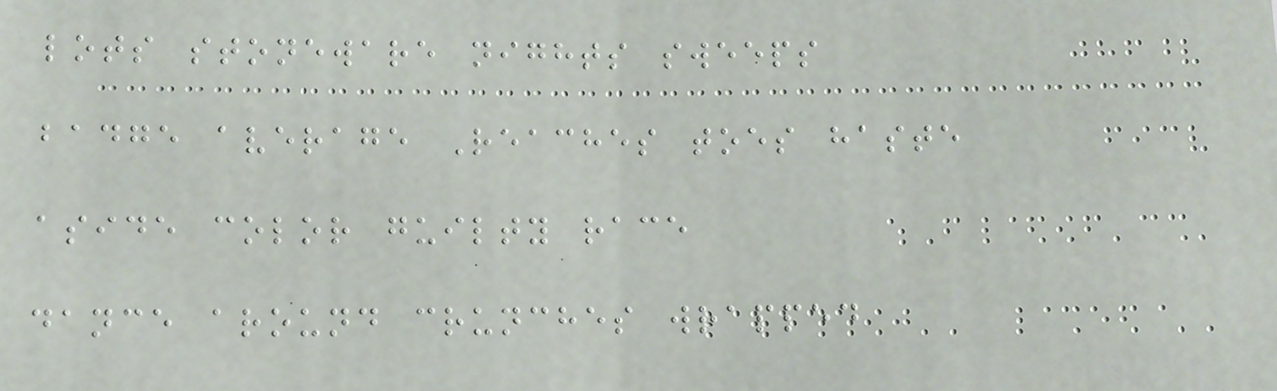lots stoneware nights sweeps
badge average Reaches toes haste
aside color guilty race
dance around crunches wrapped
